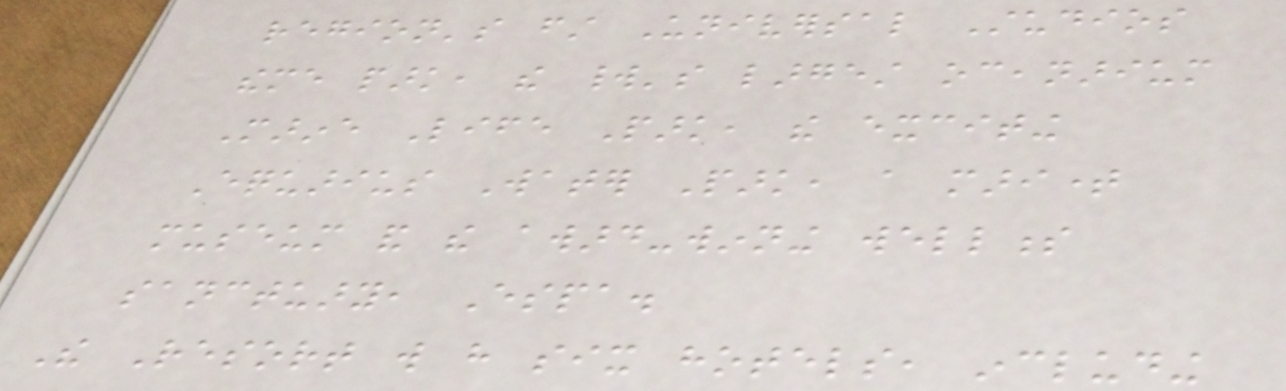region's first Universal Studios
theme park, the world's largest oceanarium
Marine Life Park, the exciting
Equarius Water Park, a maritime
museum and the award-winning wellness
sanctuary, Espa.
The Resort will have six hotels, including
